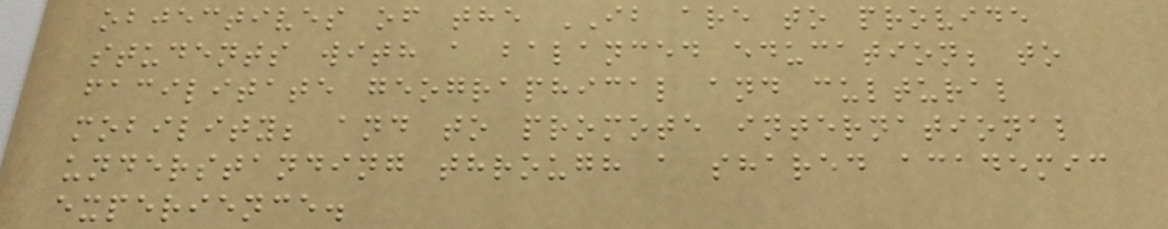objectives of the IB are to provide
students with a balanced education; to
facilitate geographical and cultural
mobility; and to promote international
understanding through a shared academic
experience.
